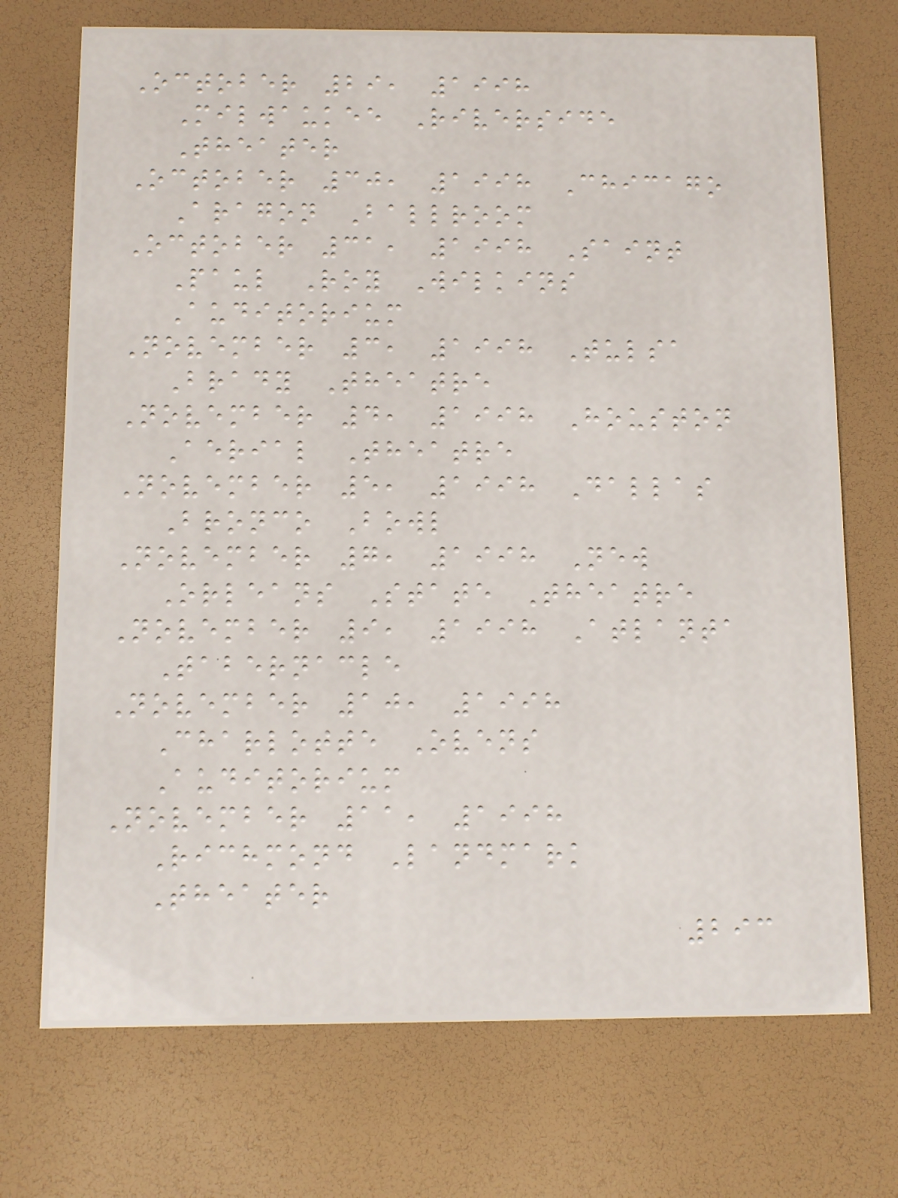October 29, 1998
Milwaukee Riverside
Theater
October 30, 1998 Chicago
Aragon Ballroom
October 31, 1998 Saint
Paul Roy Wilkins
Auditorium
November 3, 1998 Tulsa
Brady Theatre
November 4, 1998 Houston
Aerial Theatre
November 5, 1998 Dallas
Bronco Bowl
November 7, 1998 New
Orleans State Theatre
November 9, 1998 Atlanta
Tabernacle
November 10, 1998
Charlotte Ovens
Auditorium
November 11, 1998
Richmond Landmark
Theater
293
